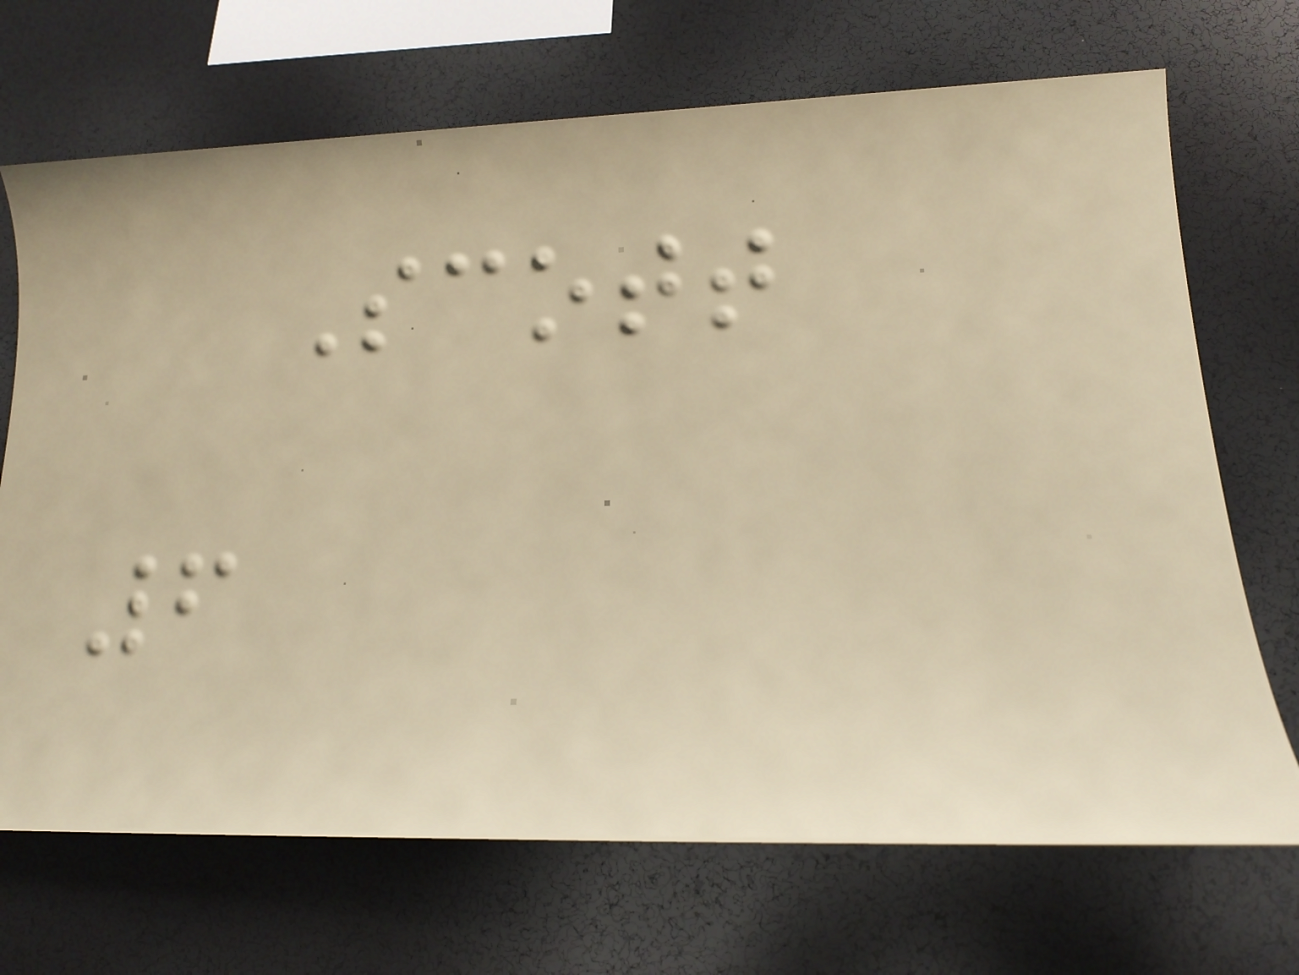Scott
6
